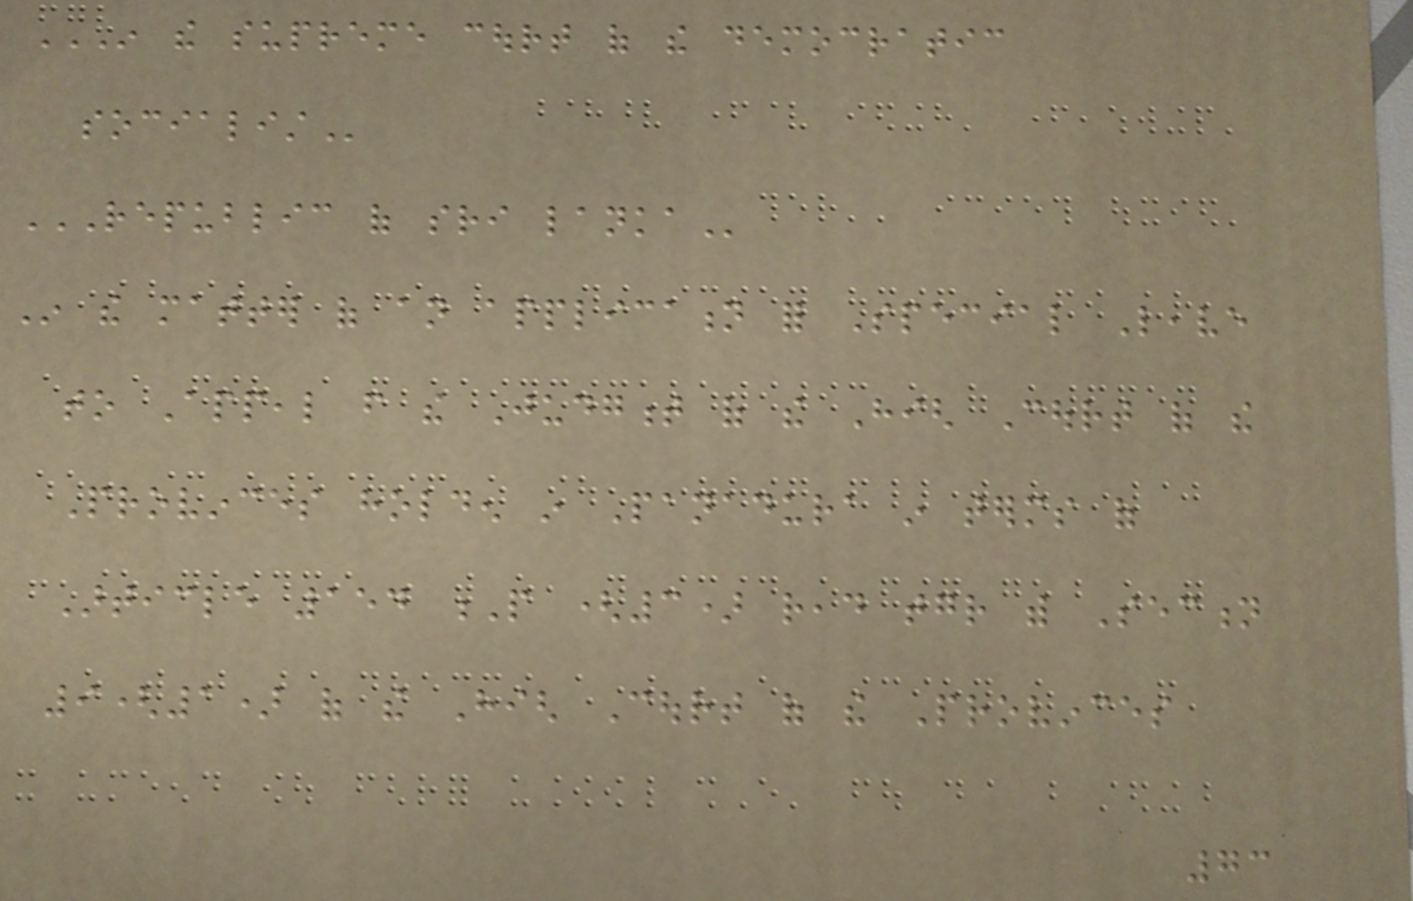IN THE SUPREME COURT OF THE DEMOCRATIC
SOCIALIST
REPUBLIC OF SRI LANKA
In the matter of an application for Special Leave
to Appeal from the Judgment of the High Court of the
Provinces holden in Panadura in terms of
Article 154 P (3) read together with Section
9(1) of the High Court of the Provinces
73
